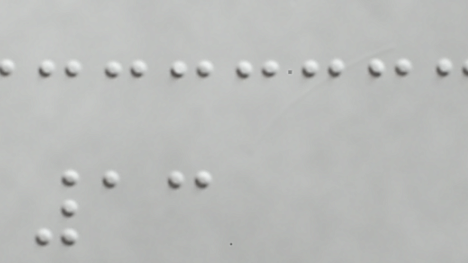13
